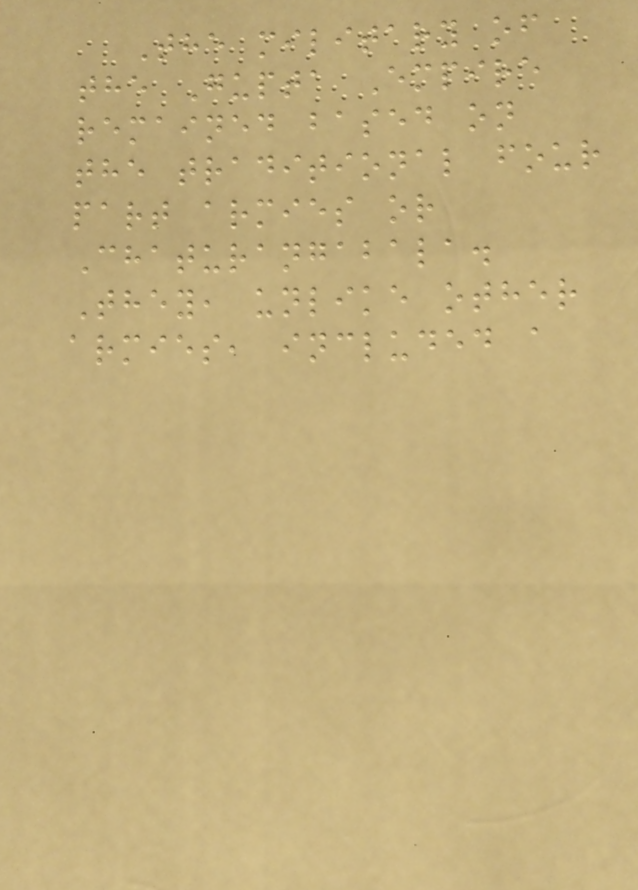The military of
the Gupta Empire
remained based on
the traditional four
part armies or
Chaturangabala.
They, unlike other
armies, included a
